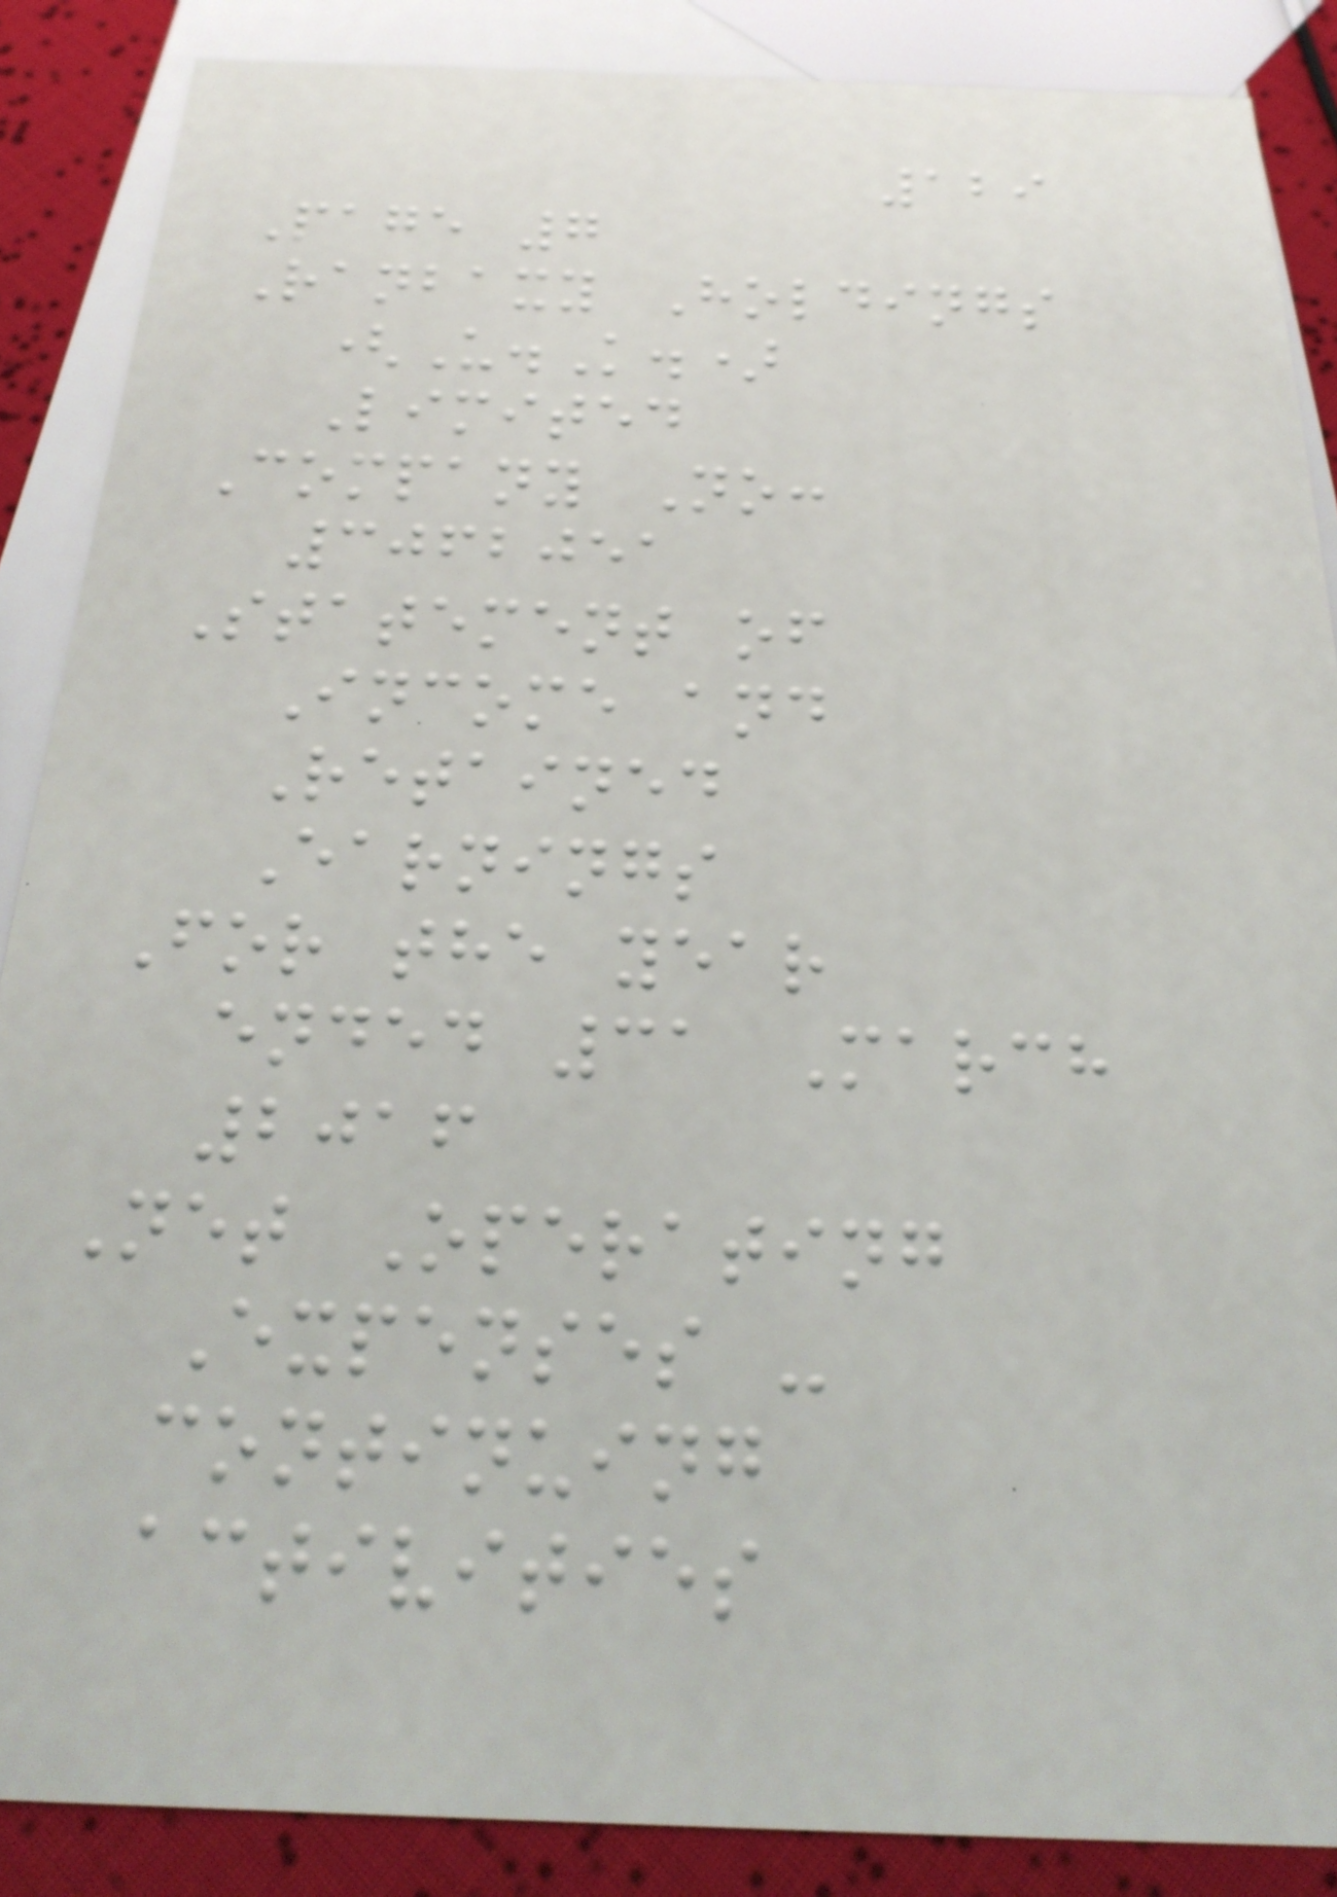129
Page 7
Ranbaxy Holdings
(U.K.)
Limited
Company No:
3062051
Statement of
Income and
Retained
Earnings
For the year
ended 31 March
2016
Net Operating
Expenses -
continuing
activities
